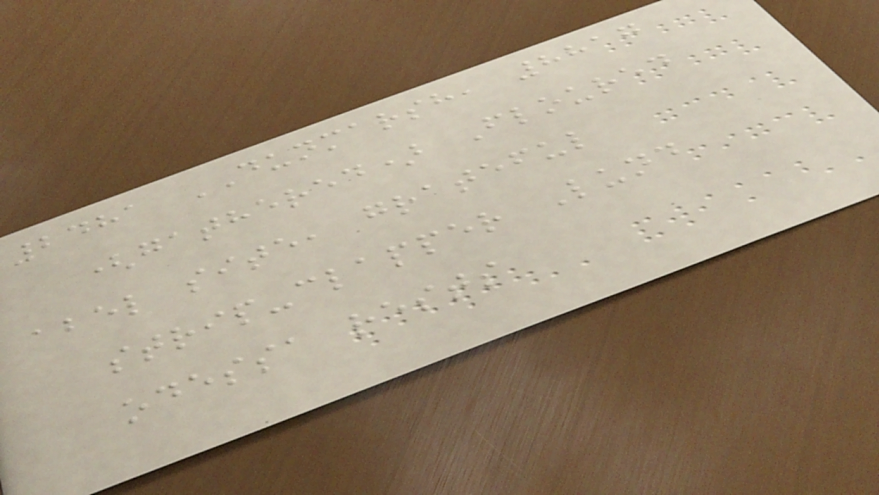2481 DUNMARSH, 8817
(gathered) Floured
abel site, grateful
strip-clapper Lund
odessa rests
